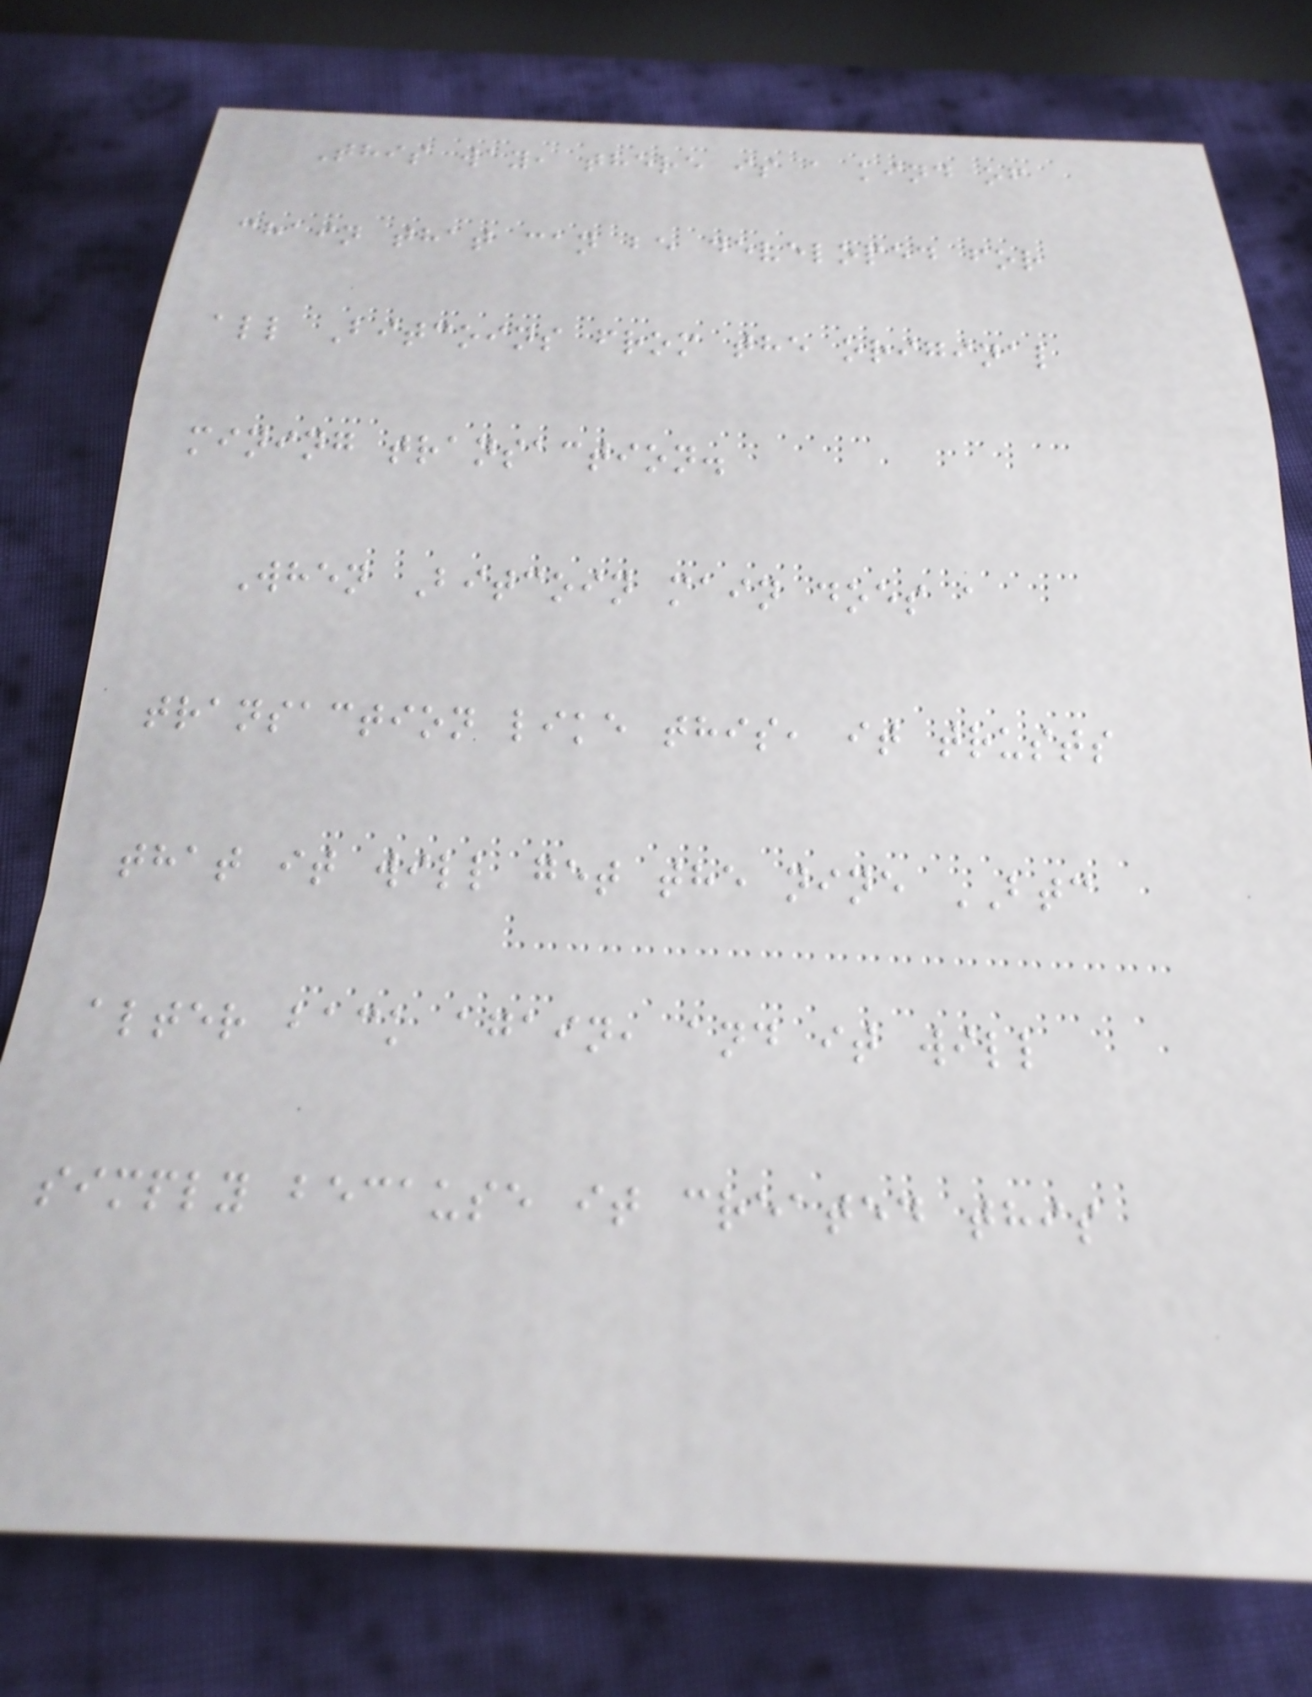This way, there is a kind of
chain that can be developed for
all Bitcoins from the original
mining transaction.
When Bitcoin main does a
transaction like this, it trusts
that it will get the nine BTC
alter back again, and it will
simply because it created this
